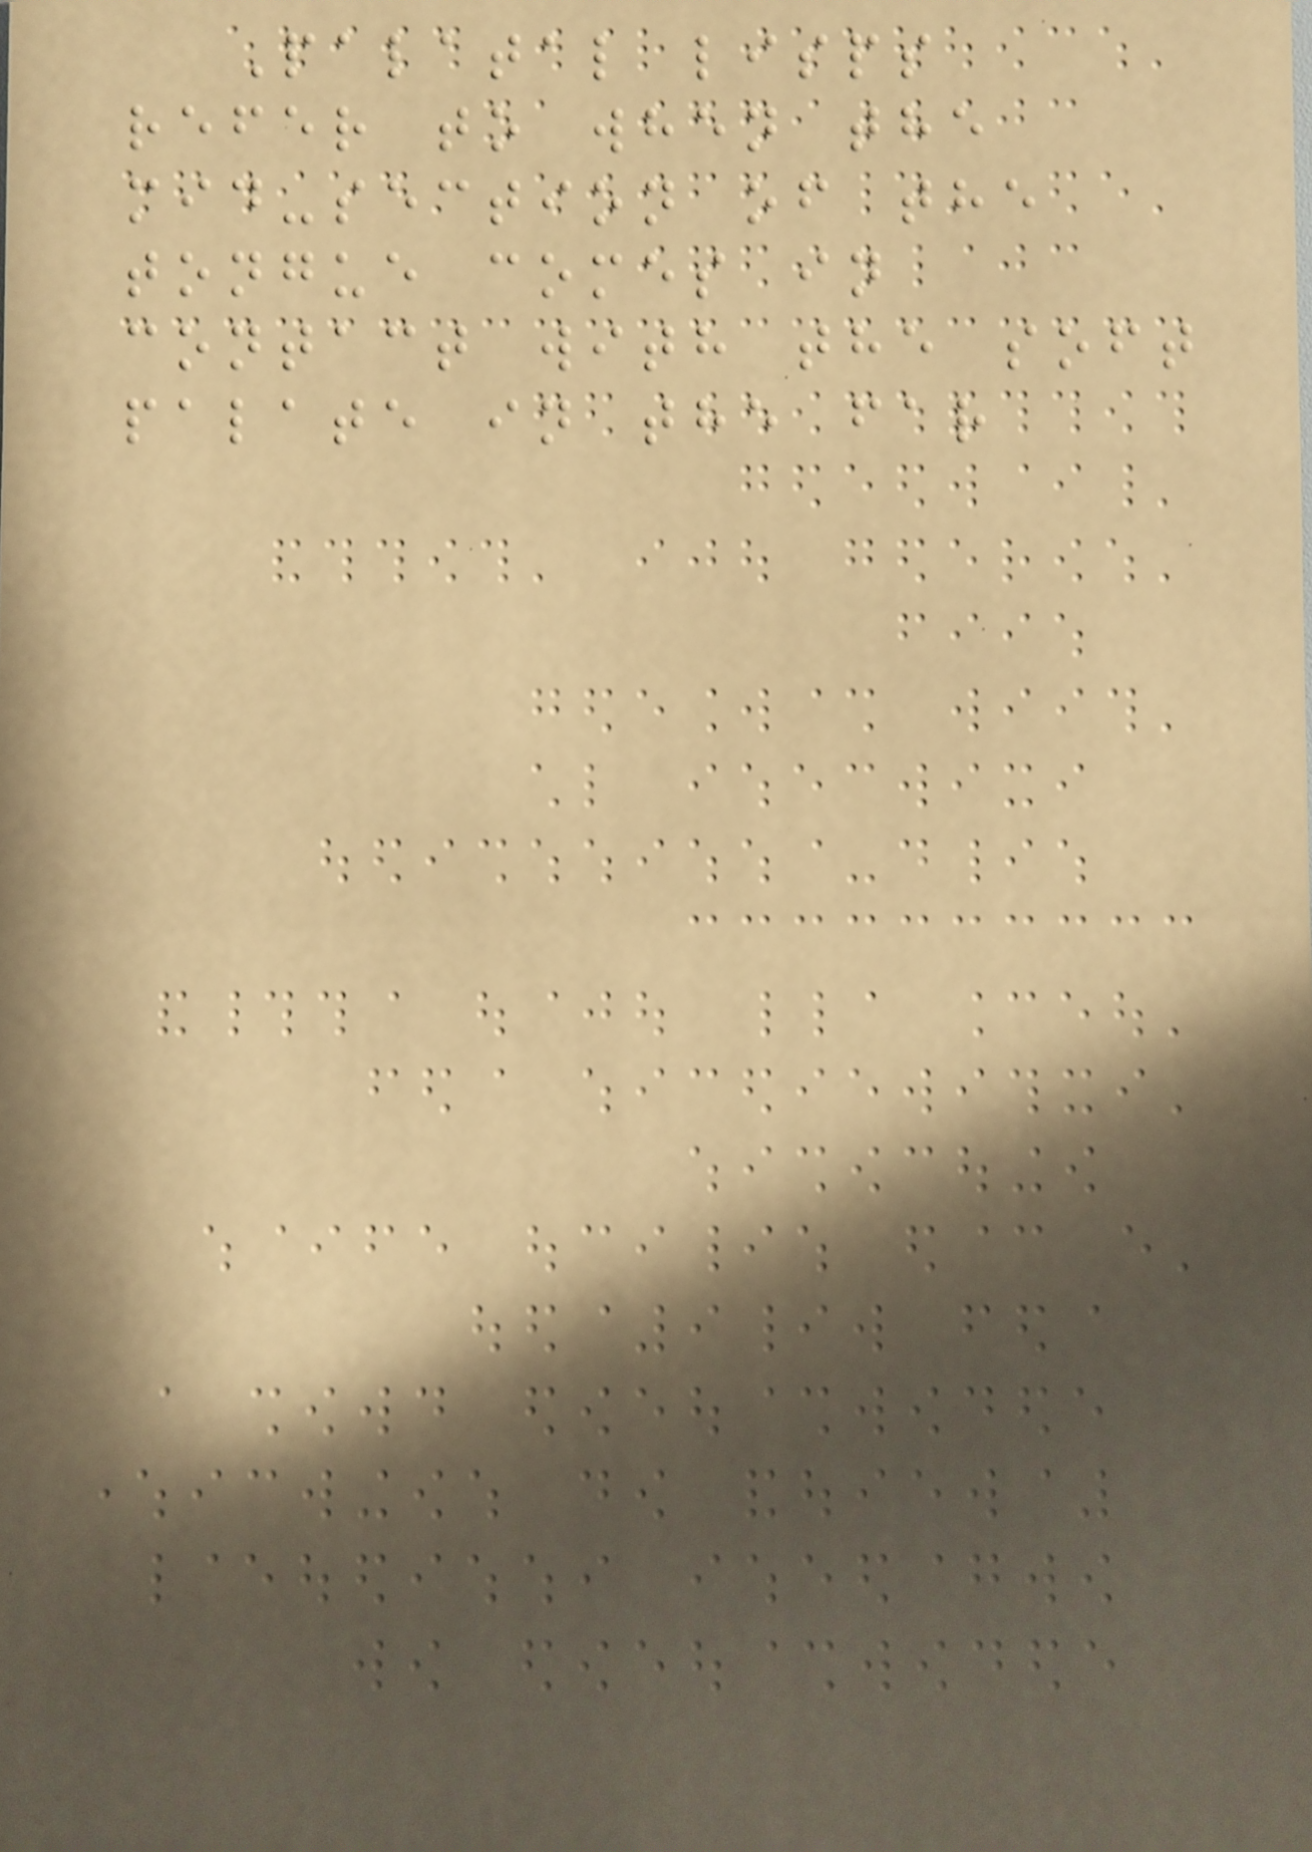Palatal lisps
refer to when the
mid-section of the
tongue comes in
contact with the soft
palate in the far
